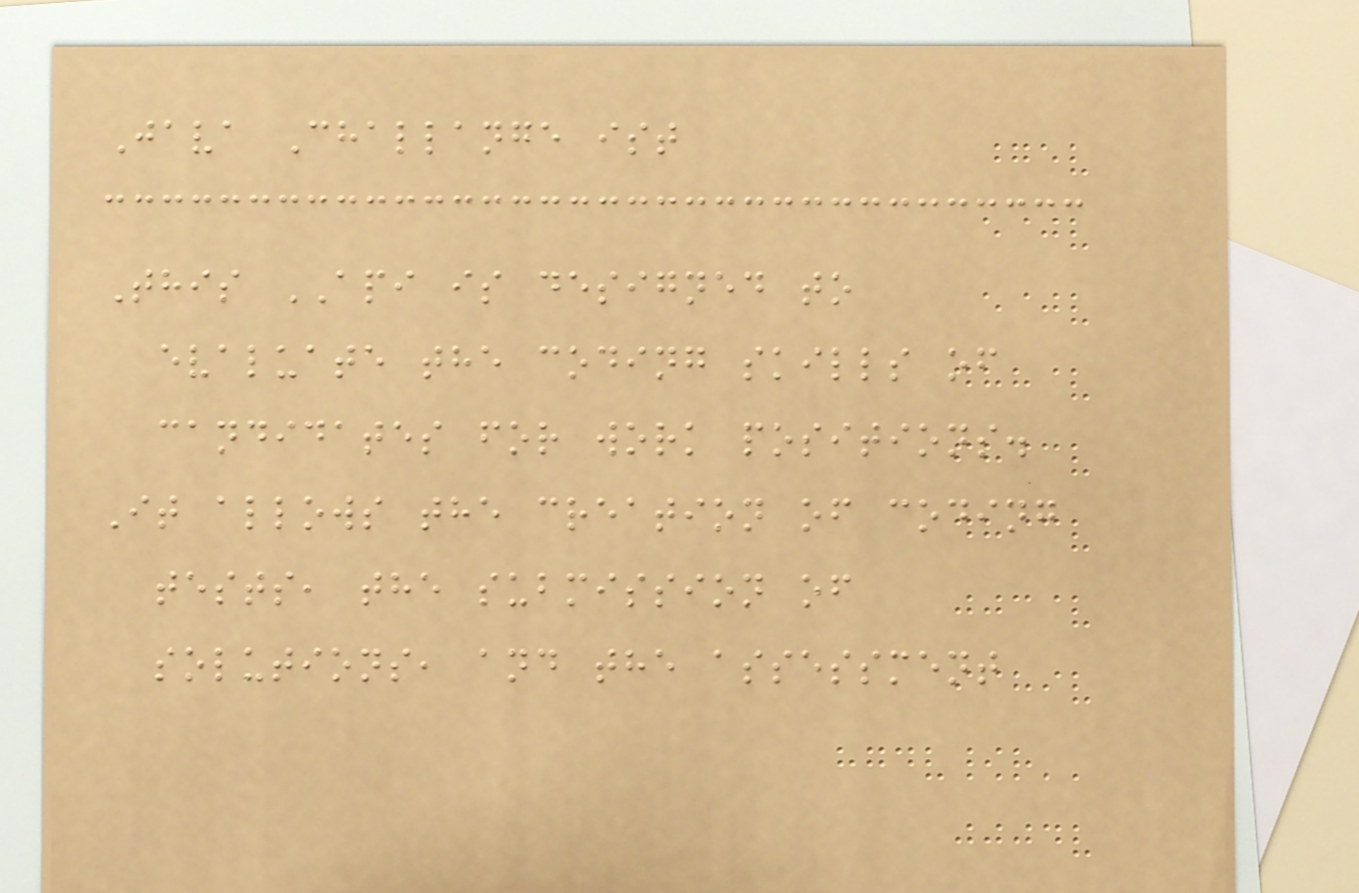Java Challange ist
This API is designed to
evaluate the coding skills of
candidates for work positions.
It allows the creation of coding
tests, the submission of
solutions, and the assessment
